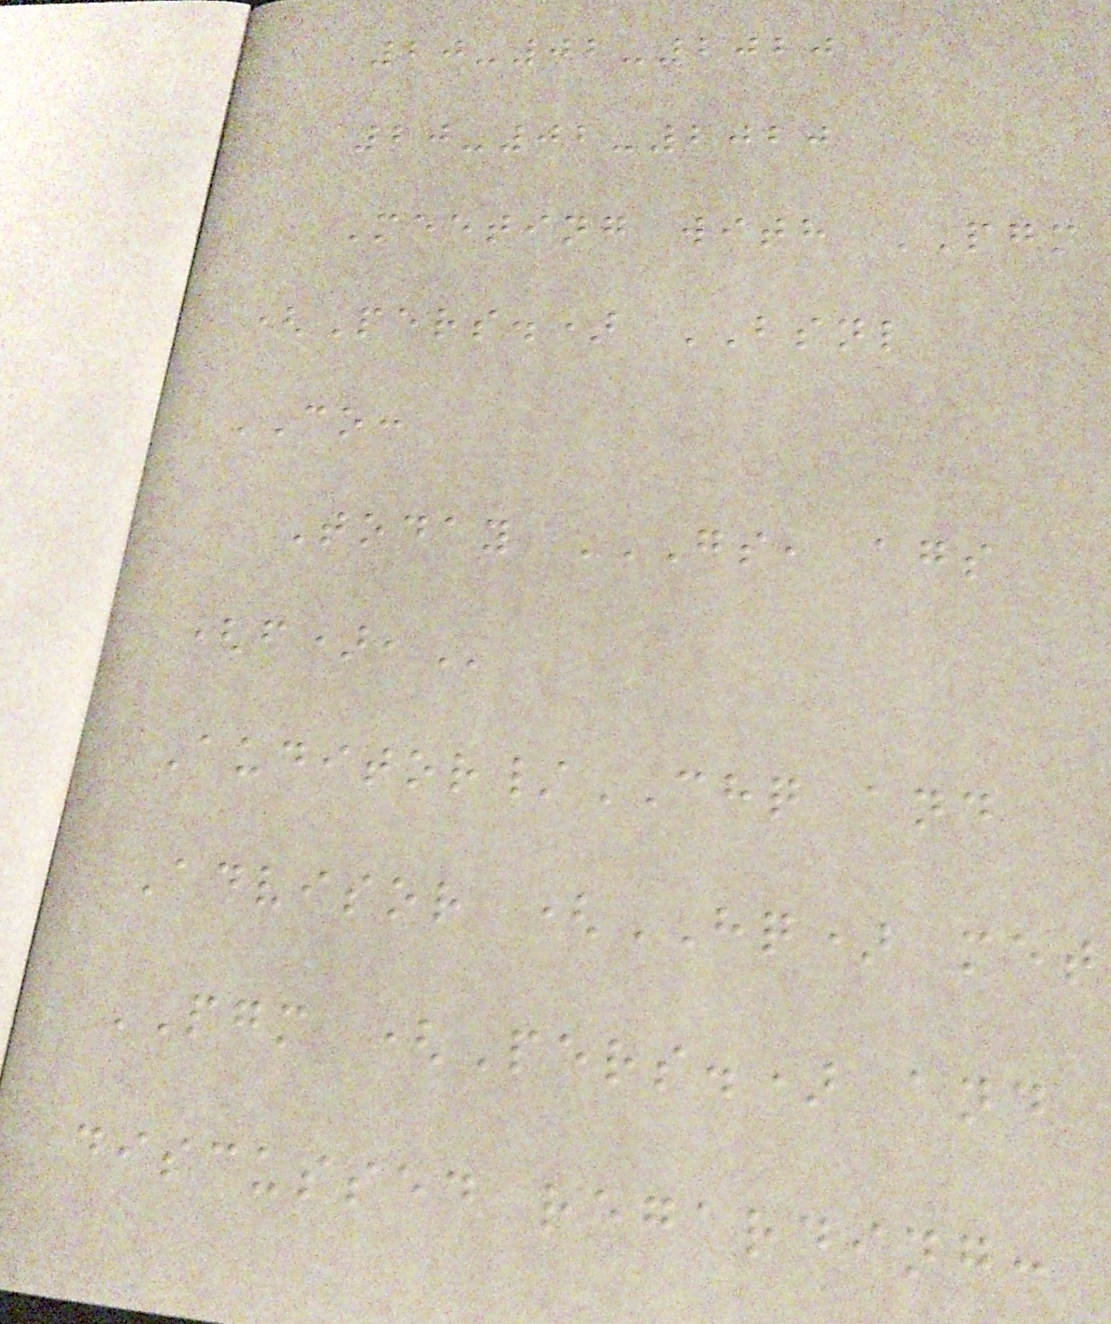20-02-2020
20-02-2020
Meeting with PGM
(Pers.) BSNL
CO:
Today GS, AGS
(F),
Auditor/CHQ and
Advisor (HQ) met
PGM (Pers.) and
discussed regarding:
